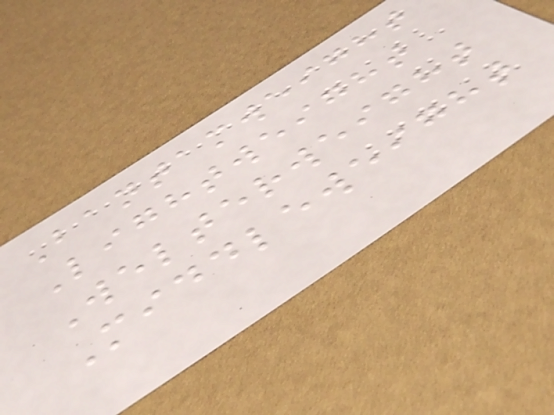Bantamweight
Lightweight
Welterweight
Middleweight
